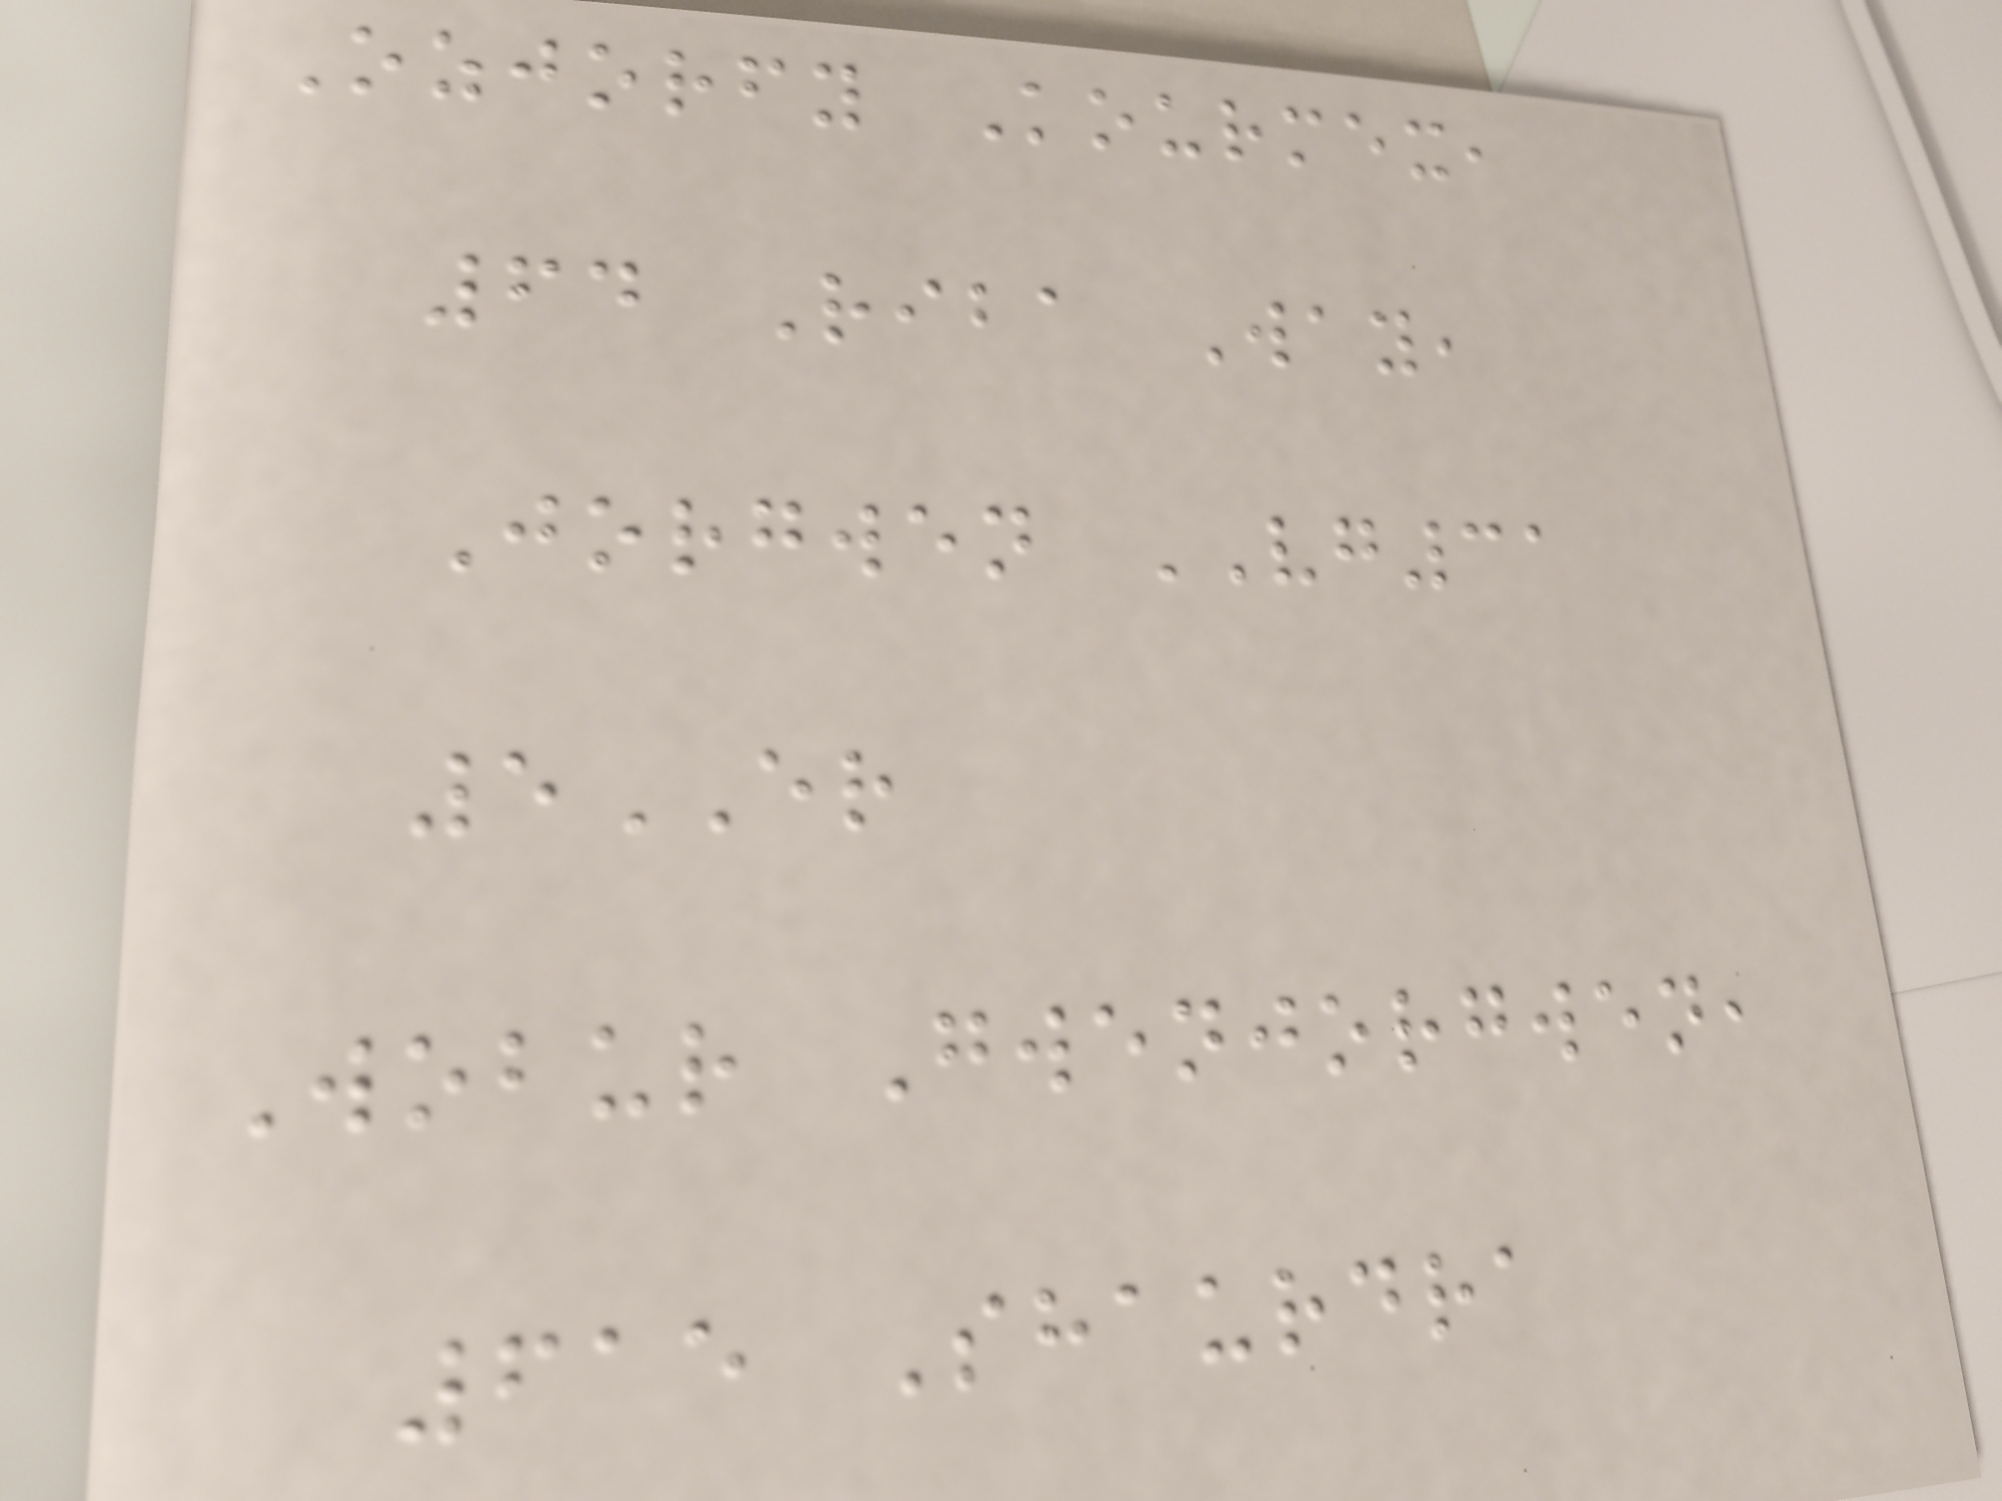Ozjorfy Kourmex,
64 Riba Way,
Jorgwen VG31
5ER
Wobur Gwenjorgwen,
615 Shaurdra
